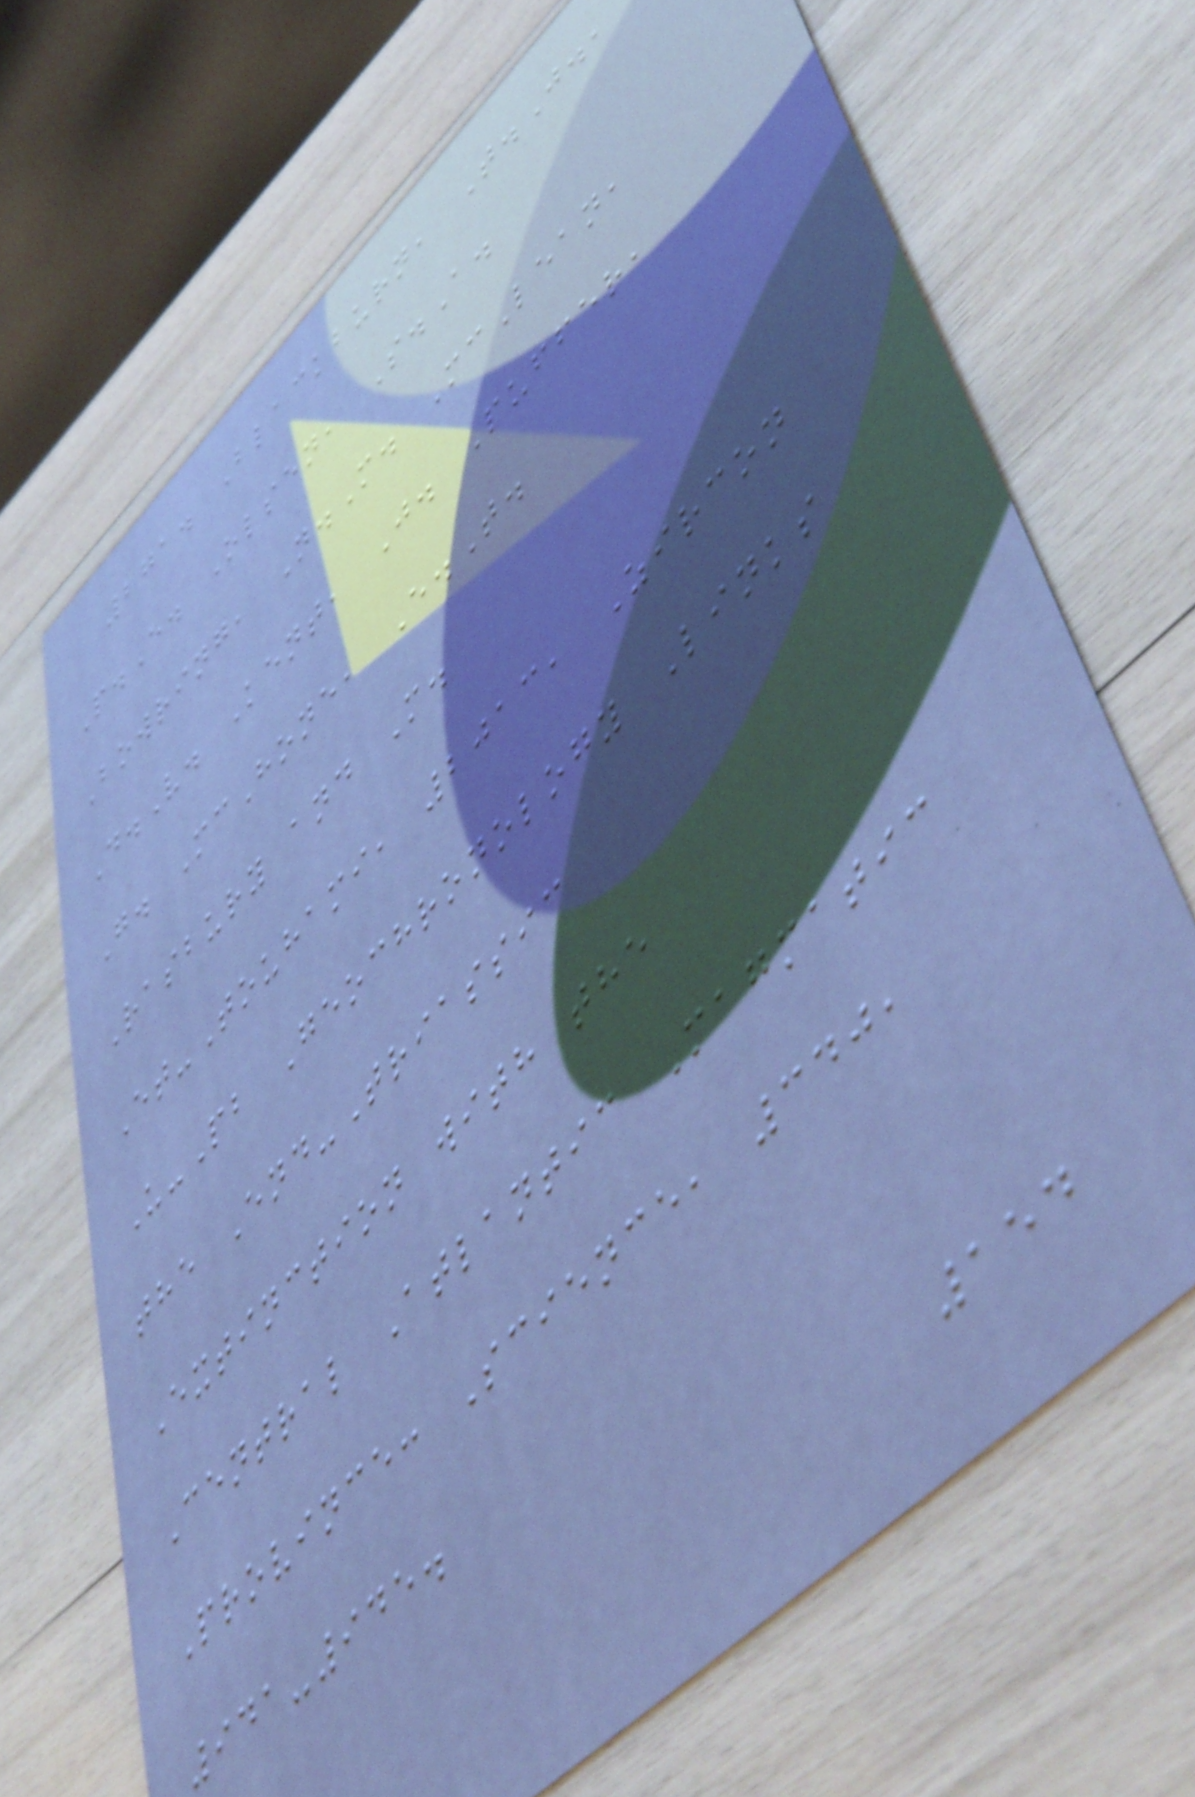271. Blackburn, T.J.,
P.E. Olsen, S.A.
Bowring, N.M. McLean,
D.V. Kent, J. Puffer,
G. McHone, E.T.
Rasbury and M.
Et-Touhami, 2013, Zircon
U-Pb Geochronology Links
the End-Triassic
Extinction with the
Central Atlantic Magmatic
Province: Science, 340,
941-945.
154
